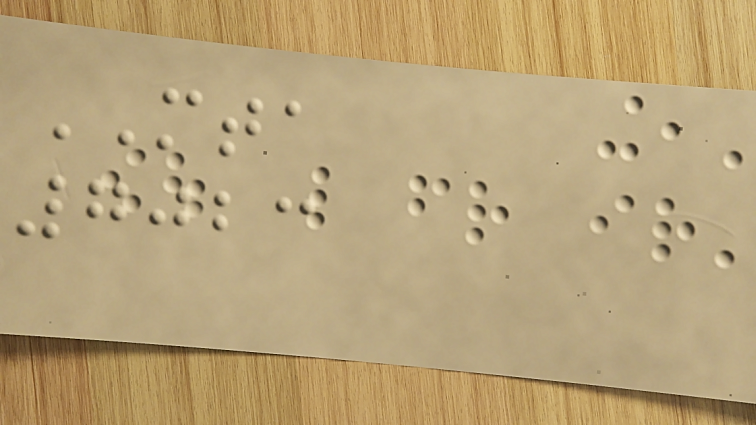MTA
7023
